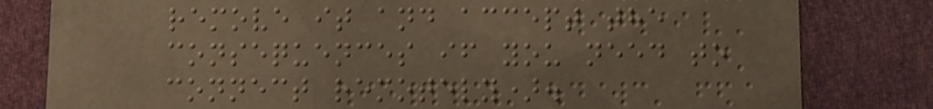remove it and accept the
consequences if you need to
connect remotely).
